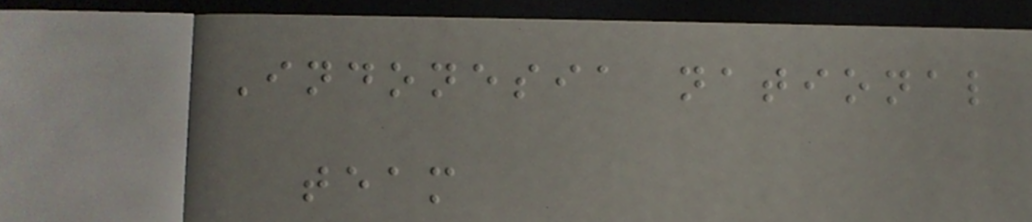Indonesia national
team
